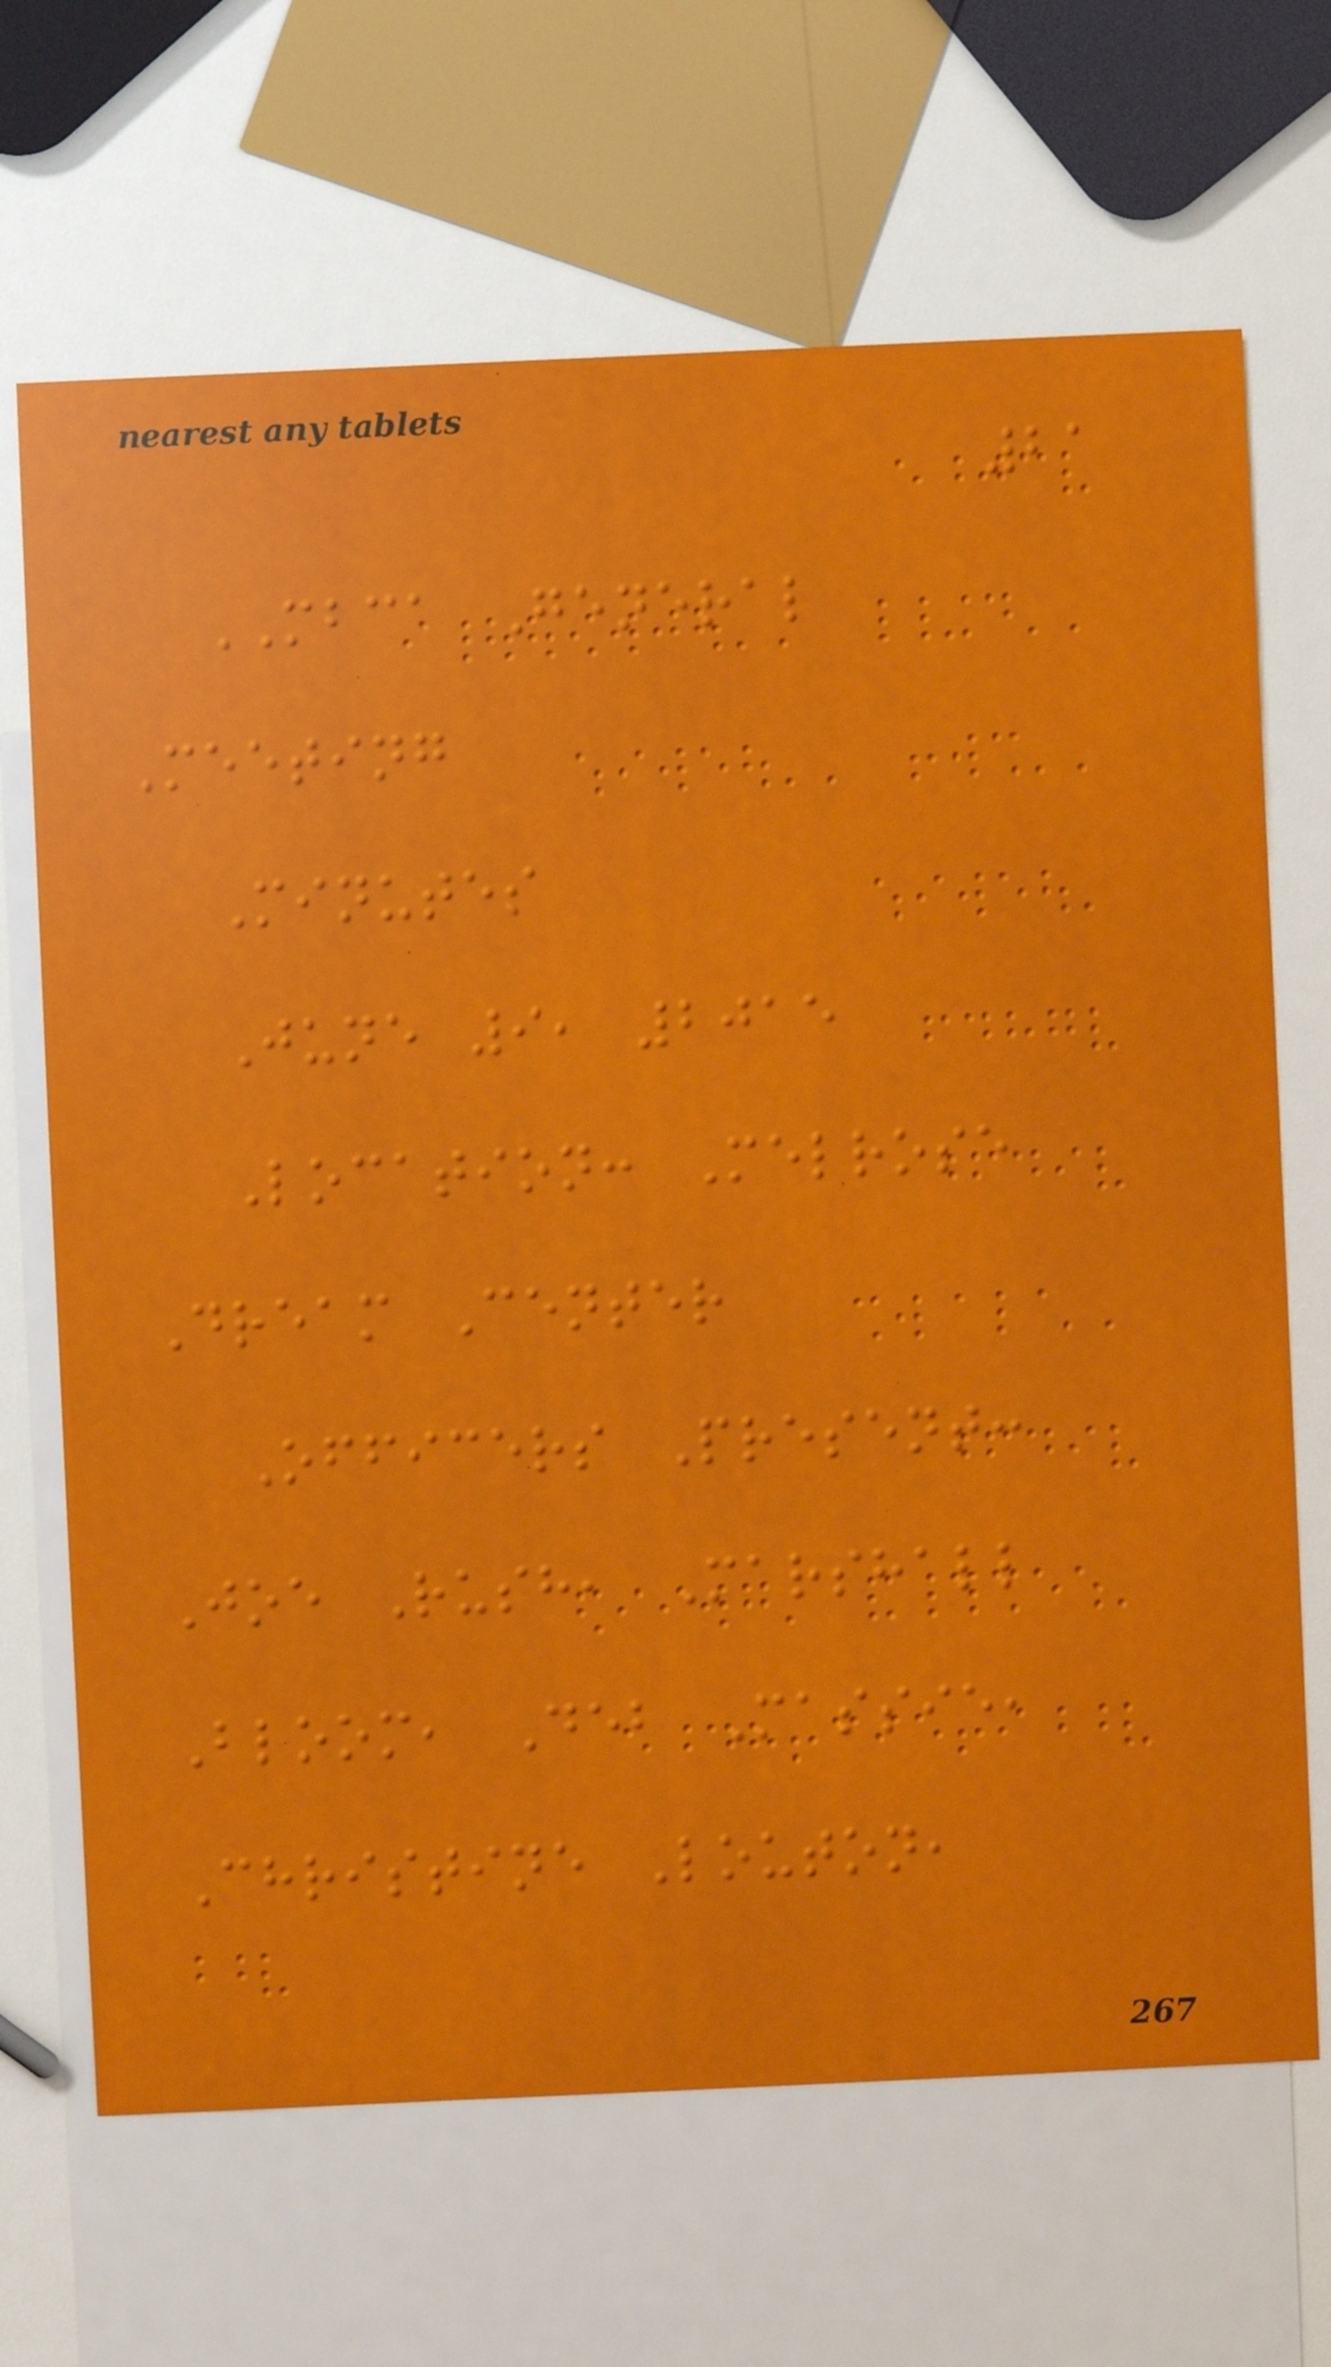21
MBCA General
Meeting
Minutes
June 9, 2015
Location: Melrose
Dream Center
Officers Present:
Joe Rush, Marshall
Bloom, Deb Massie,
Christine Louton,
